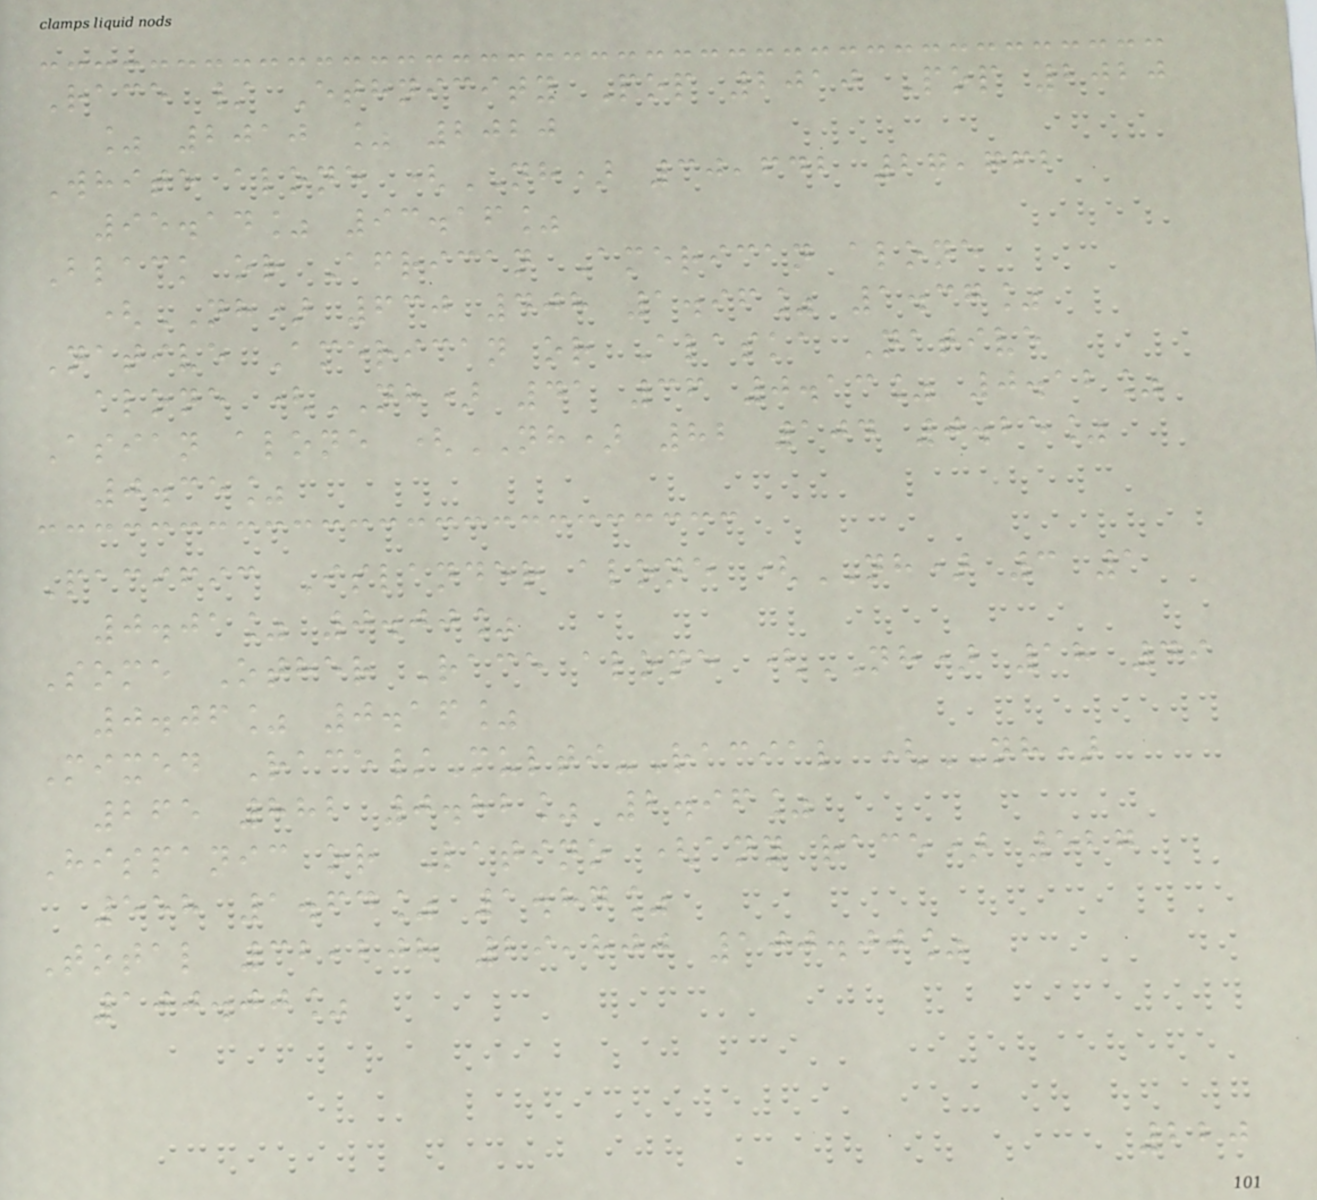Race / Ethnicity Pop 2010 Pop 2020
% 2010 % 2020
White alone (NH) 30,642 27,762
95.14% 93.16%
Black or African American alone
(NH) 630 408 1.96% 1.37%
Native American or Alaska Native
alone (NH) 41 36 0.13% 0.12%
Asian alone (NH) 82 104 0.25%
0.35%
Pacific Islander alone (NH) 3 1
0.01% 0.00%
Some Other Race alone (NH) 18 49
0.06% 0.16%
Mixed Race/Multi-Racial (NH)
265 882 0.82% 2.96%
Hispanic or Latino (any race) 527
558 1.64% 1.87%
Total 32,208 29,800 100.00%
100.00%
220
